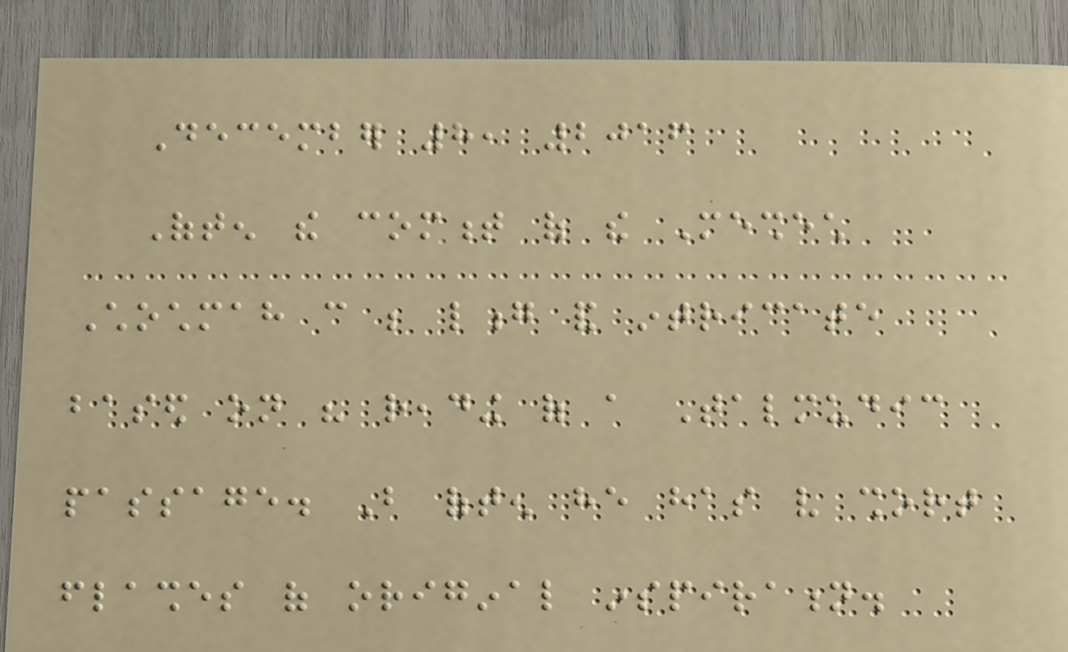December 8, 2016
Often the comment of the Meshech
Chochmah can be long and intricate
based on his reading of a Talmudic
passage. But often he has very short
flashes of original inspiration.
